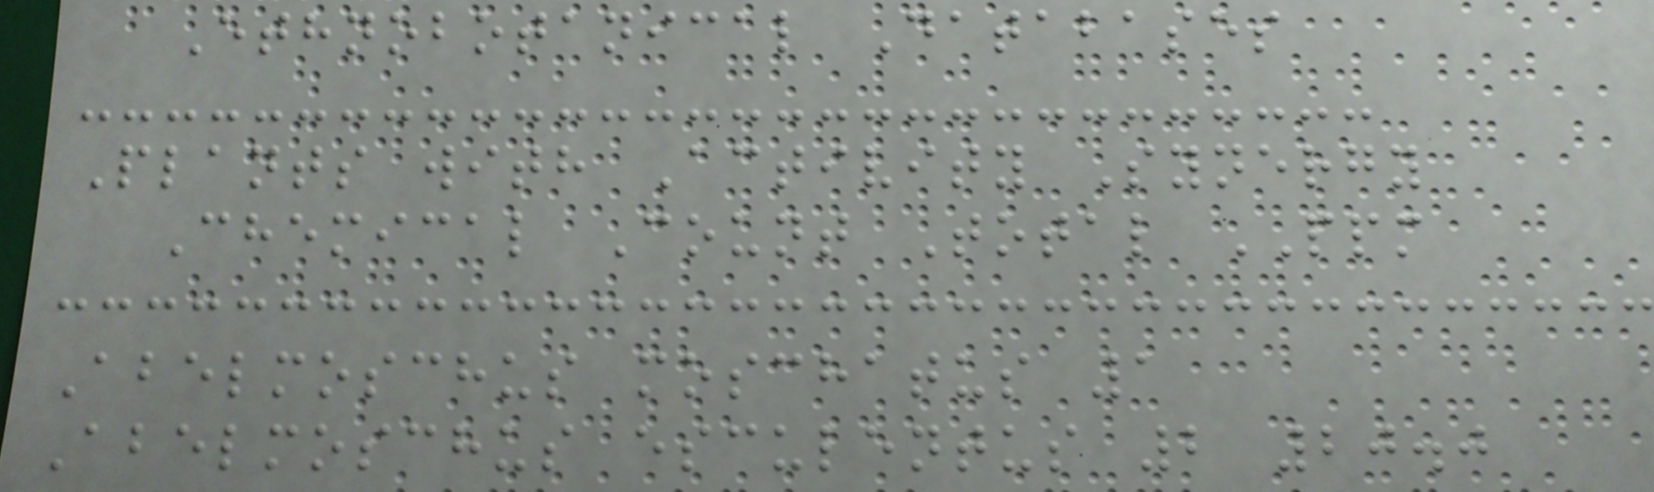Ethnobotanical Databases
Plants with Activity Synergy
Chemical Count Total PPM
Abelmoschus moschatus 1
Abelmoschus esculentus 2 20.0
